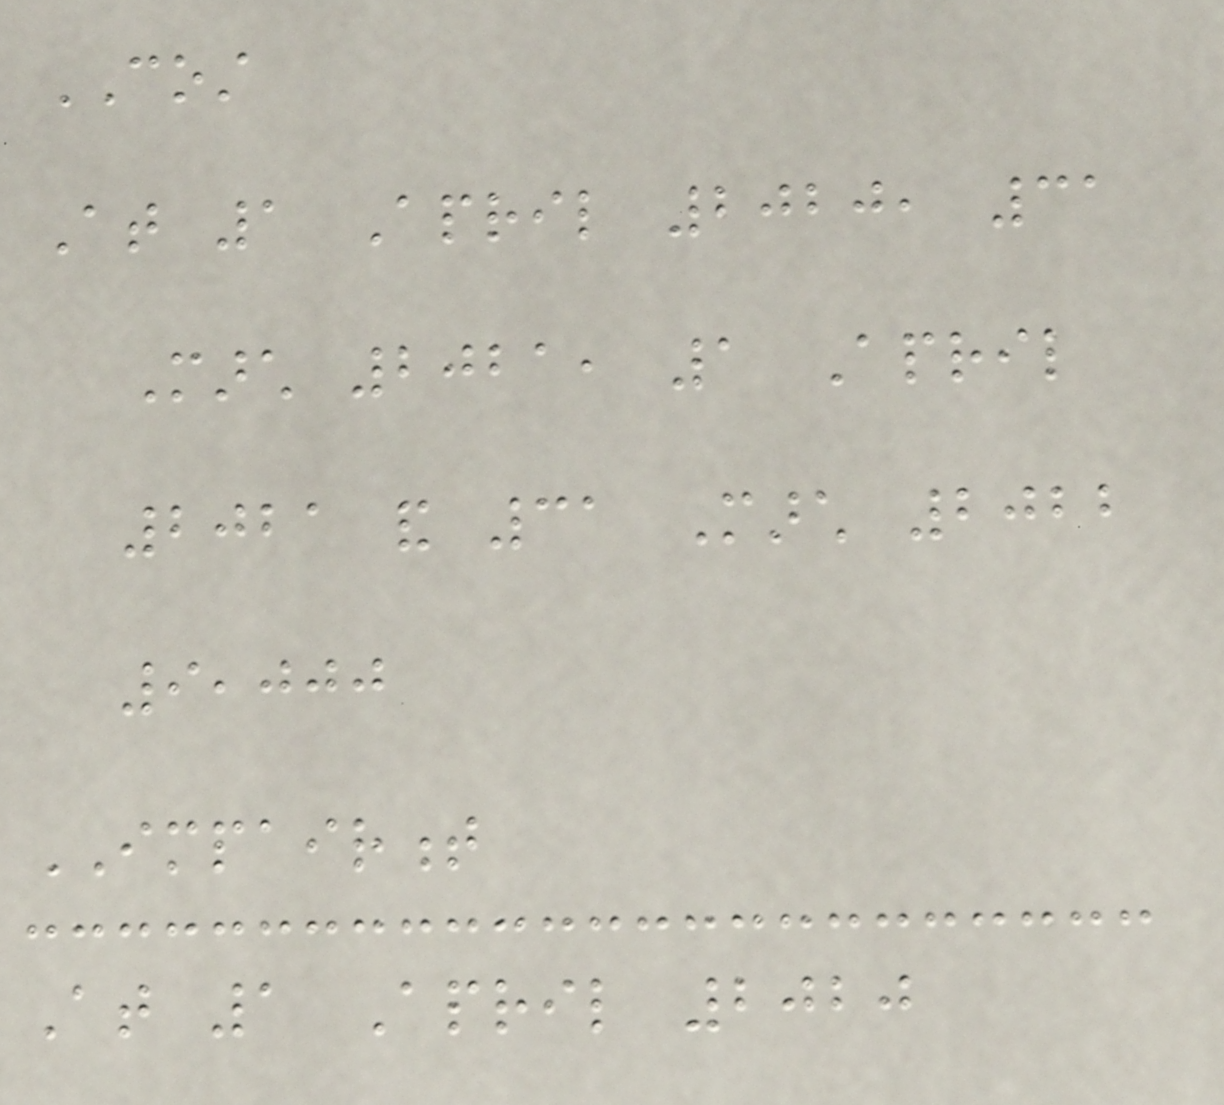COST
At 1 April 2020, 31
March 2021, 1 April
2021 and 31 March 2022
9,000
IMPAIRMENT
At 1 April 2020
